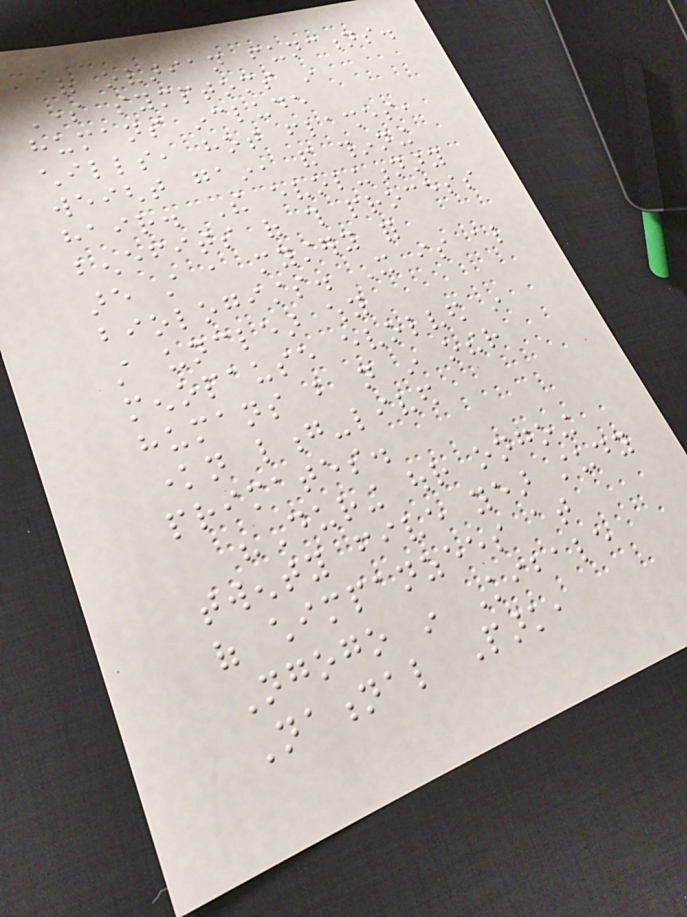of ovarian functions.
Some symptoms in
humans include
chills, hot flashes,
weight gain, and thinning
hair. The evolutionary
benefits of this process
are still a mystery for
biologists. It is also
still unclear why
menopause evolved in
humans but not in other
known long-lived
primates.
"During our ongoing
twenty five year study
of chimpanzees at
Ngogo in Kibale
National Park,
